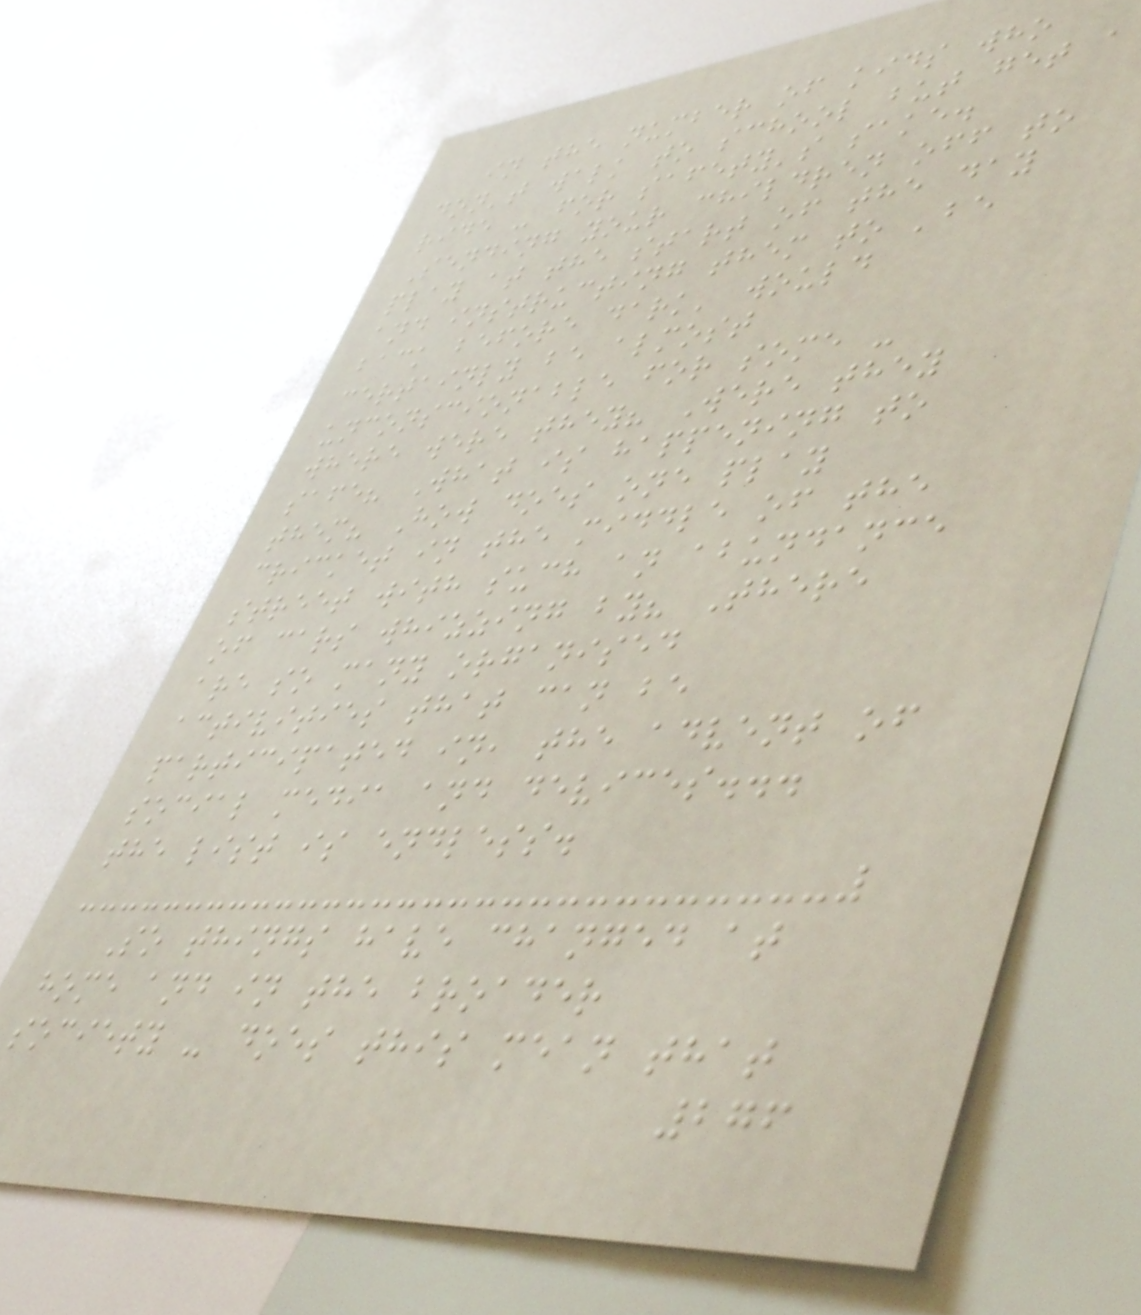in the number of kids who
don't walk to school but get a
ride - for safety's sake.
Sending your children off to
play at the start of the day
and instructing them to 'be
back before dark' would
certainly be almost
unconscionable for some -
where were they? Were they
safe? What is happening to
them? How does one play
cricket in the middle of the
street with such an abundance
of cars whizzing by? There
are so many organised
activities that can be
participated in, the advent of
social media and devices...
the list is endless.
So things have changed at
home and in the broader
society - does this mean that
276
